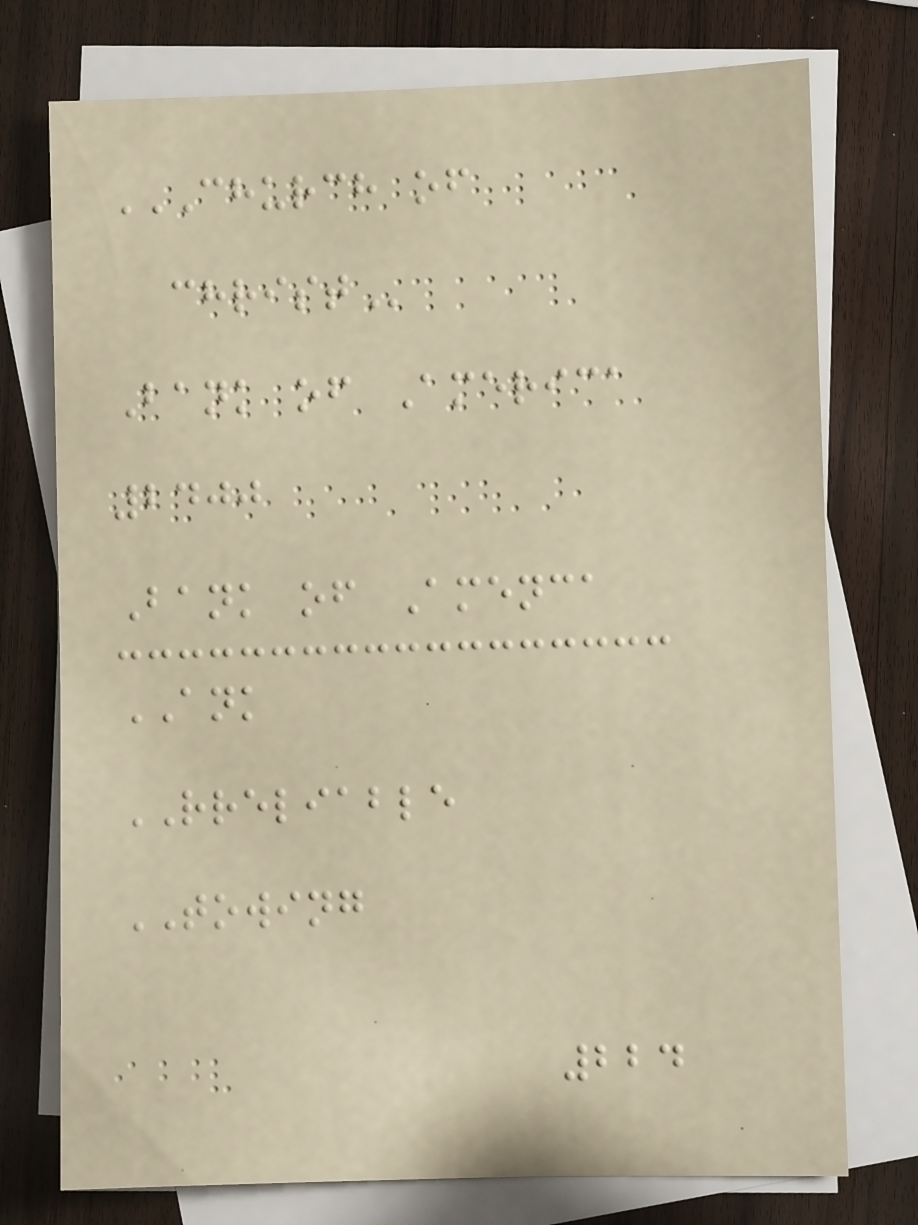CHURCH OF
CHRIST
Bank of America
2400
Bank of Amenca
ANK
RRELIABLE
TOWING
224
